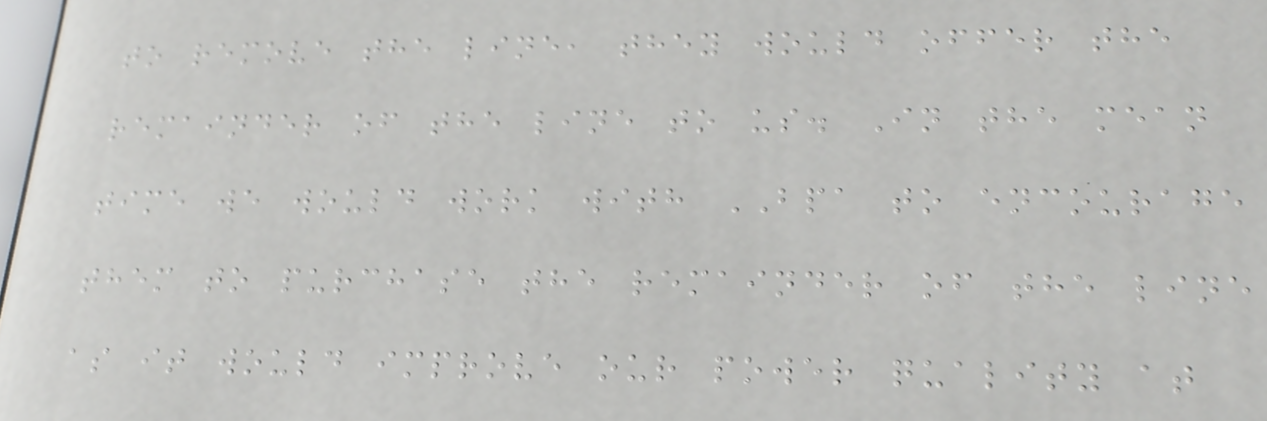to remove the line, they would offer the
remainder of the line to us. In the mean
time we would work with BPA to encourage
them to purchase the remainder of the line
as it would improve our power quality at
